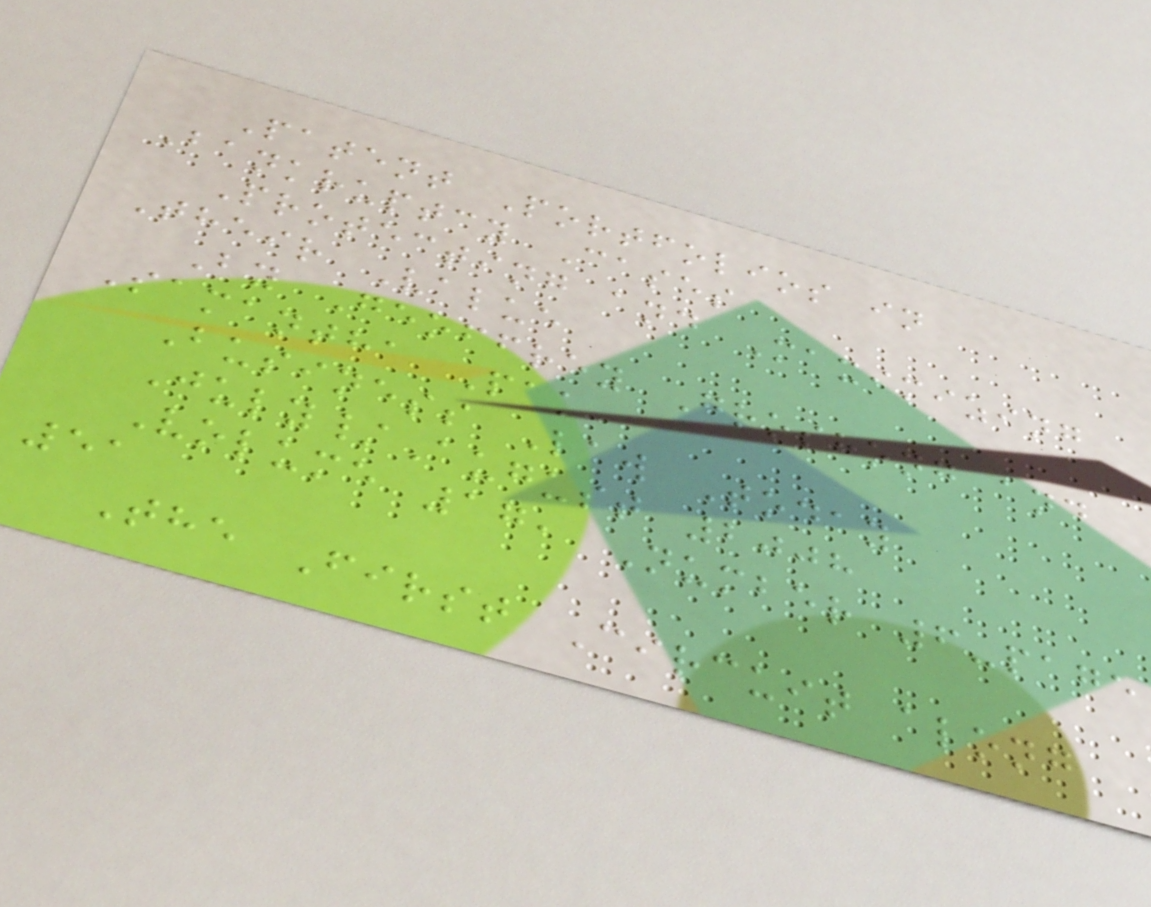Patent Portfolios in
Bankruptcy Cases
Protecting and Maximizing
Their Value
By Geoffrey Groshong and
Samantha Pak
Business Law Today
July/August 2008
Volume 17, Number 6-page
51
The First Circuit along
